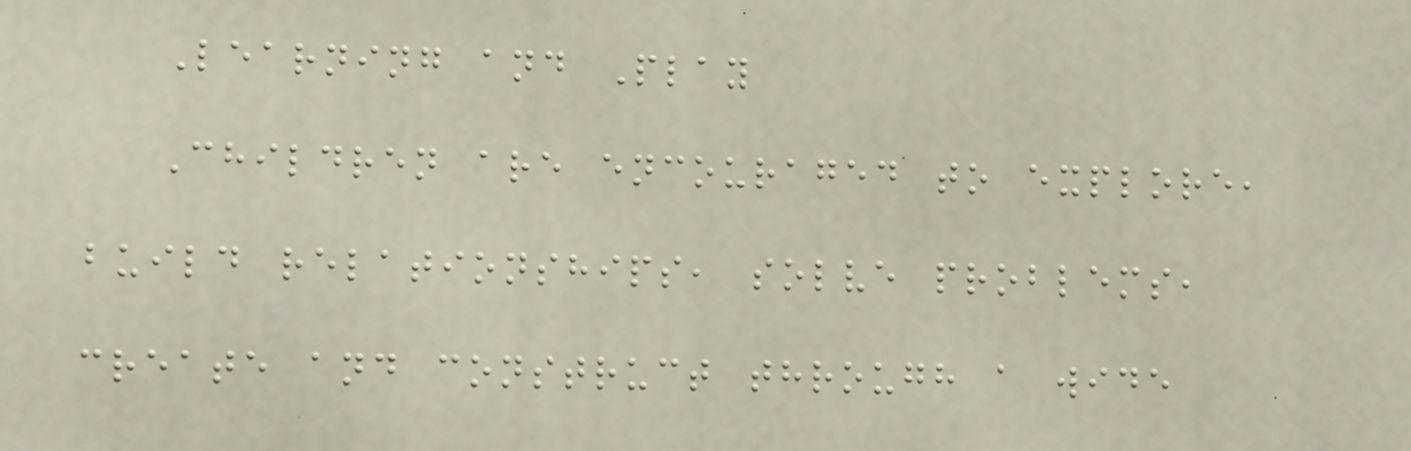Learning and Play
Children are encouraged to explore,
build relationships, solve problems,
create and construct through a wide
